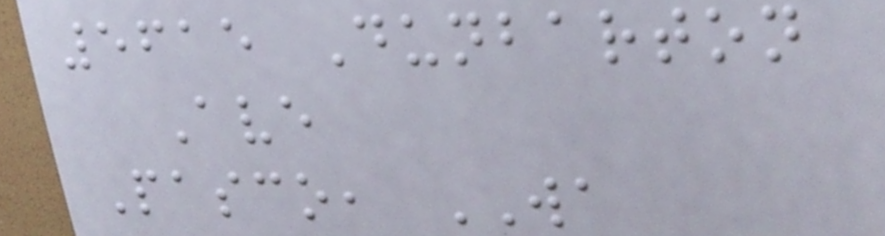5615 Dunbarton
Ave
Pasco, WA
